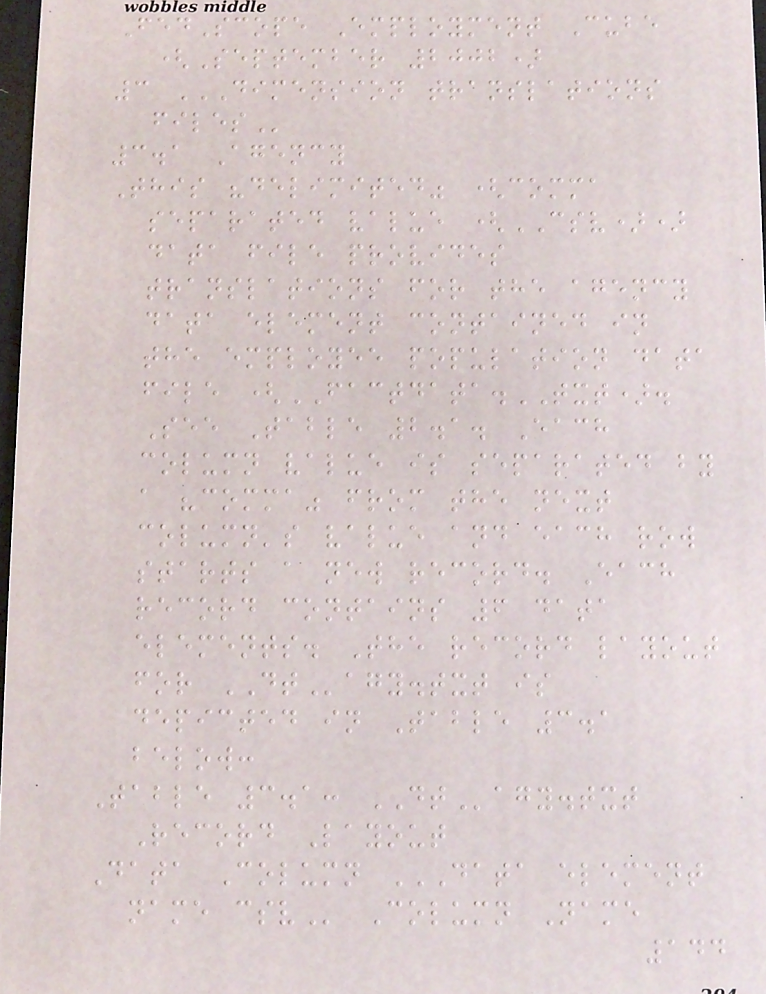FedScope Employment Cube
(September 2002)
3 DIMENSION TRANSLATIONS
FILES
3.1 Agency
This "delimited" (comma
separated value (CSV))
data file provides
translations for the agency
data element contained in
the employee population data
file (FACTDATA.TXT).
See Table 2.1. Each
column value is separated by
a "comma" from the next
column's value and each row
starts a new record. Each
record contains 6 data
elements. The record layout
for DTagy.txt is
depicted in Table 3.1
below:
Table 3.1: DTagy.txt
Record Layout
Data Column DATA ELEMENT
NAME CSV Column Name
144
